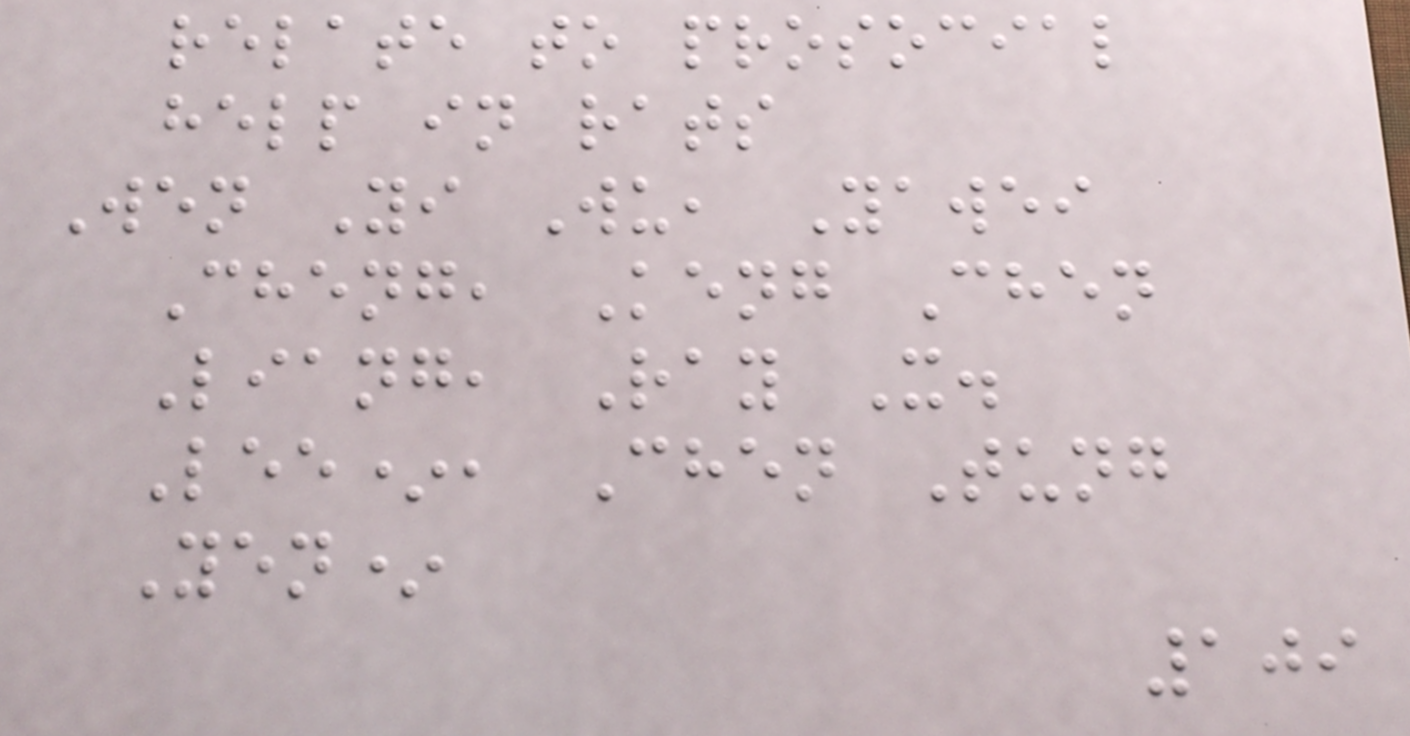relate to prosocial
help in rats
Wen Yi Wu, Yawei
Cheng, Keng Chen
Liang, Ray X.
Lee*, Chen Tung
Yen*
109
